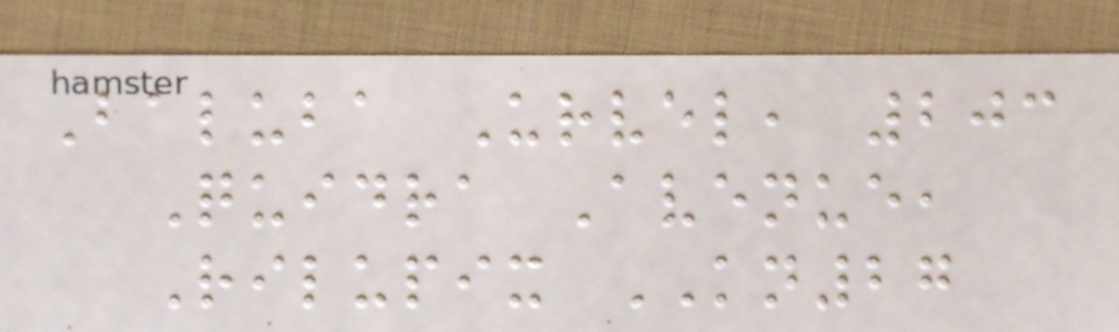Baluba Urvel, 203
Quidra Avenue,
Rilupix KN27
